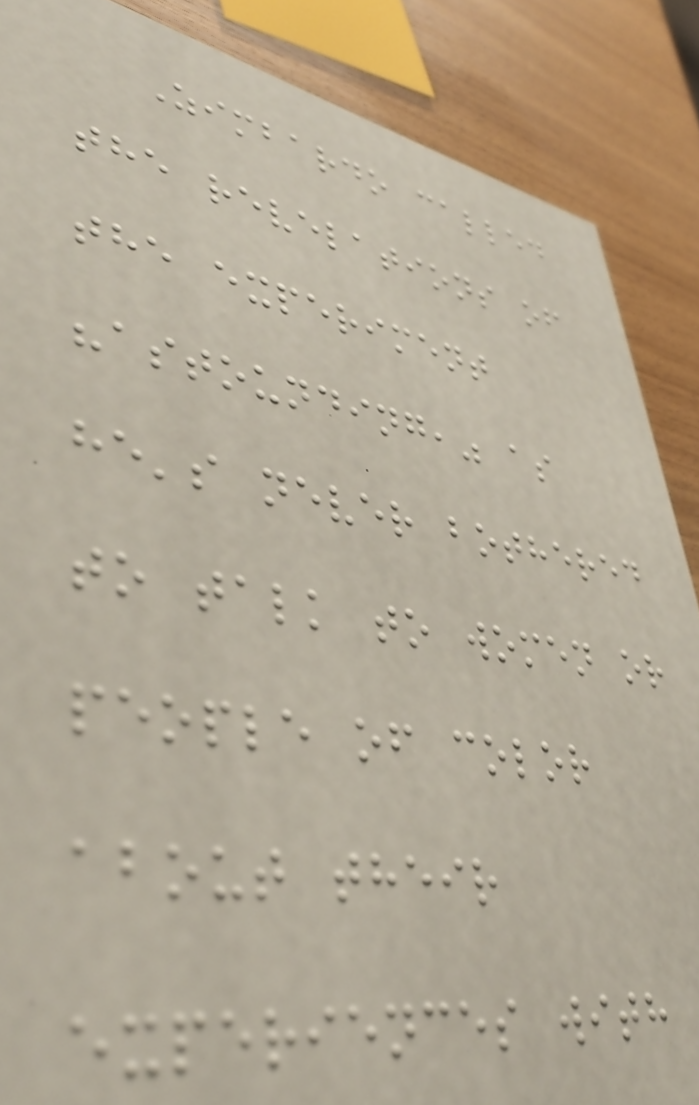Zimbardo called
the revelations of
the experiment
"astounding," as
he's never bothered
to talk to women or
people of color
about their
experiences with
